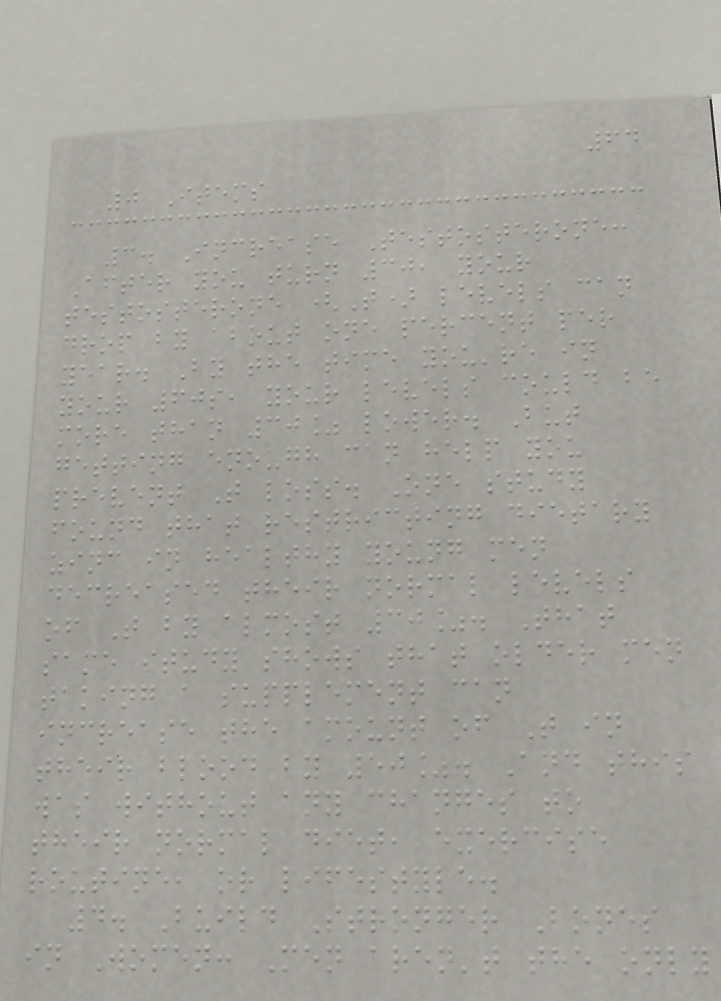64
0 Items
3. Increase Testosterone:
After you turn 30, your
testosterone (T) levels can
drop by about one percent per
year. By the time you're in
your 60s, your levels could be
more than 30% lower. But
getting enough can help you
prevent T loss. One study
found that restricting dietary
zinc in healthy young men
decreased their normal levels
of T by almost 30%. That
same study shows that older men
taking a supplement can
increase the amount of T in
their blood by 50%. And this
was without any changes to
their normal diet, exercise
routine, or lifestyle.
4. Build Stronger Bones
in Women: Men aren't the only
